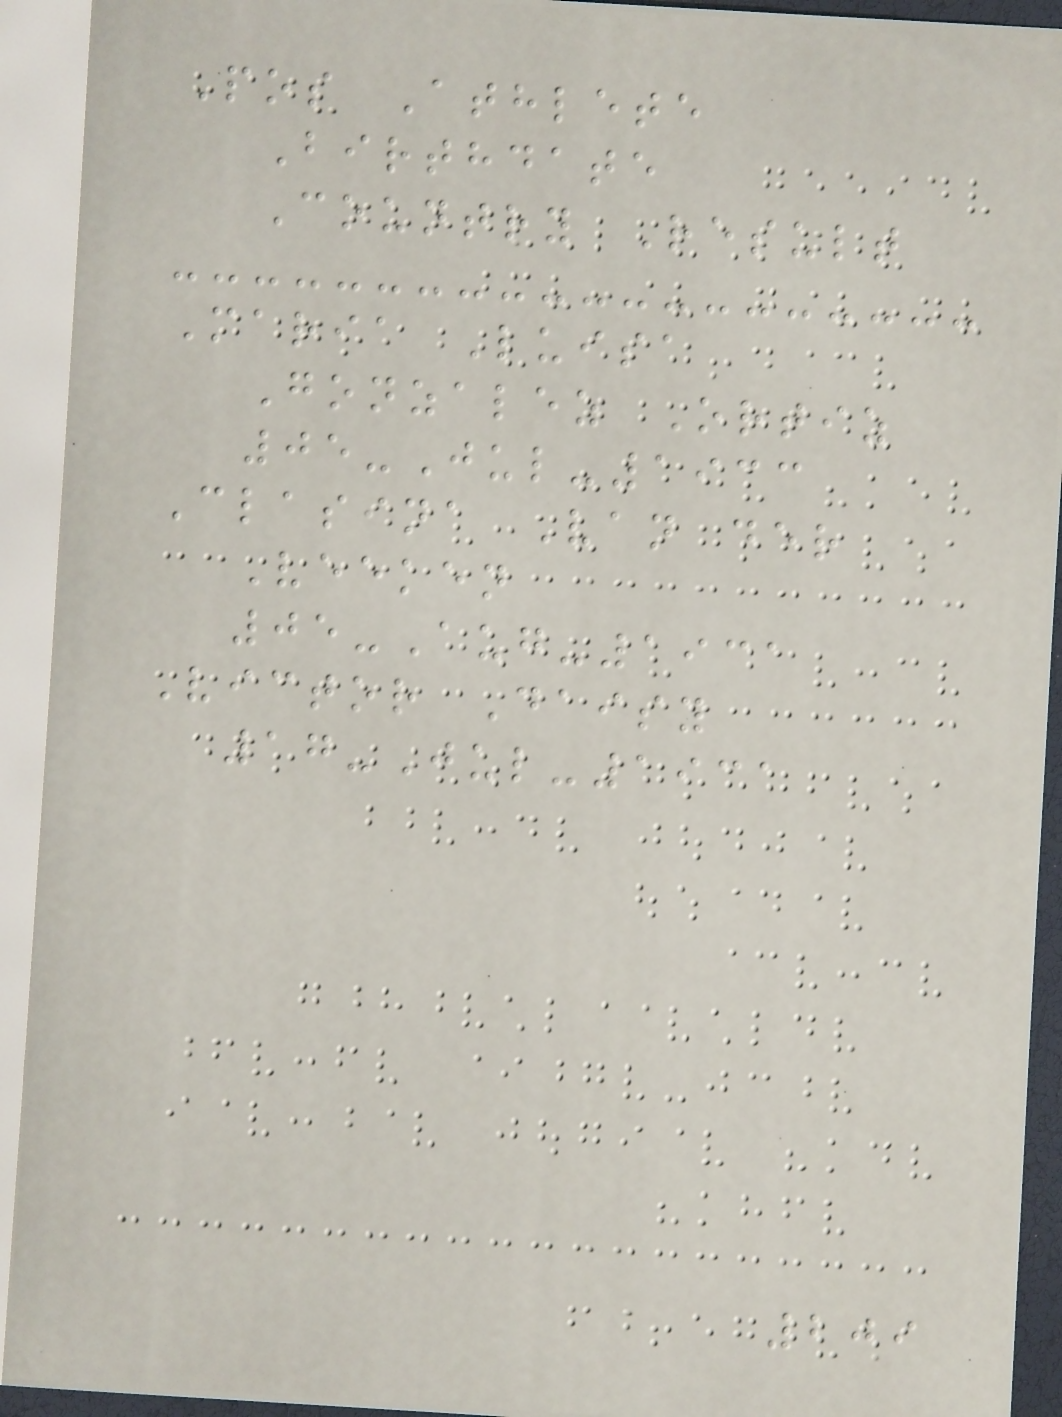Pos Athlete
Birthdate
Country Result
Maria Luisa
Gonzalez Ortiz
05-Jul-1933
Clasina Van der
Veeken
05-Aug-1931
Victor Daisy
17-Jul-1931
209
